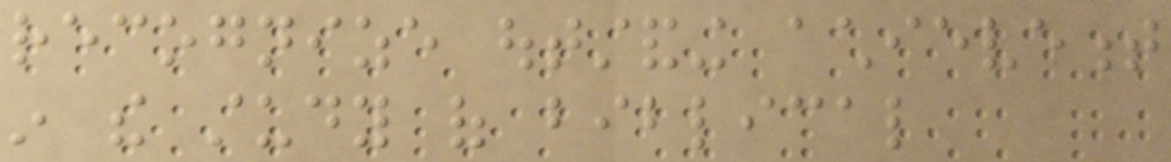recognize outstanding achievement
in the study of biblical
